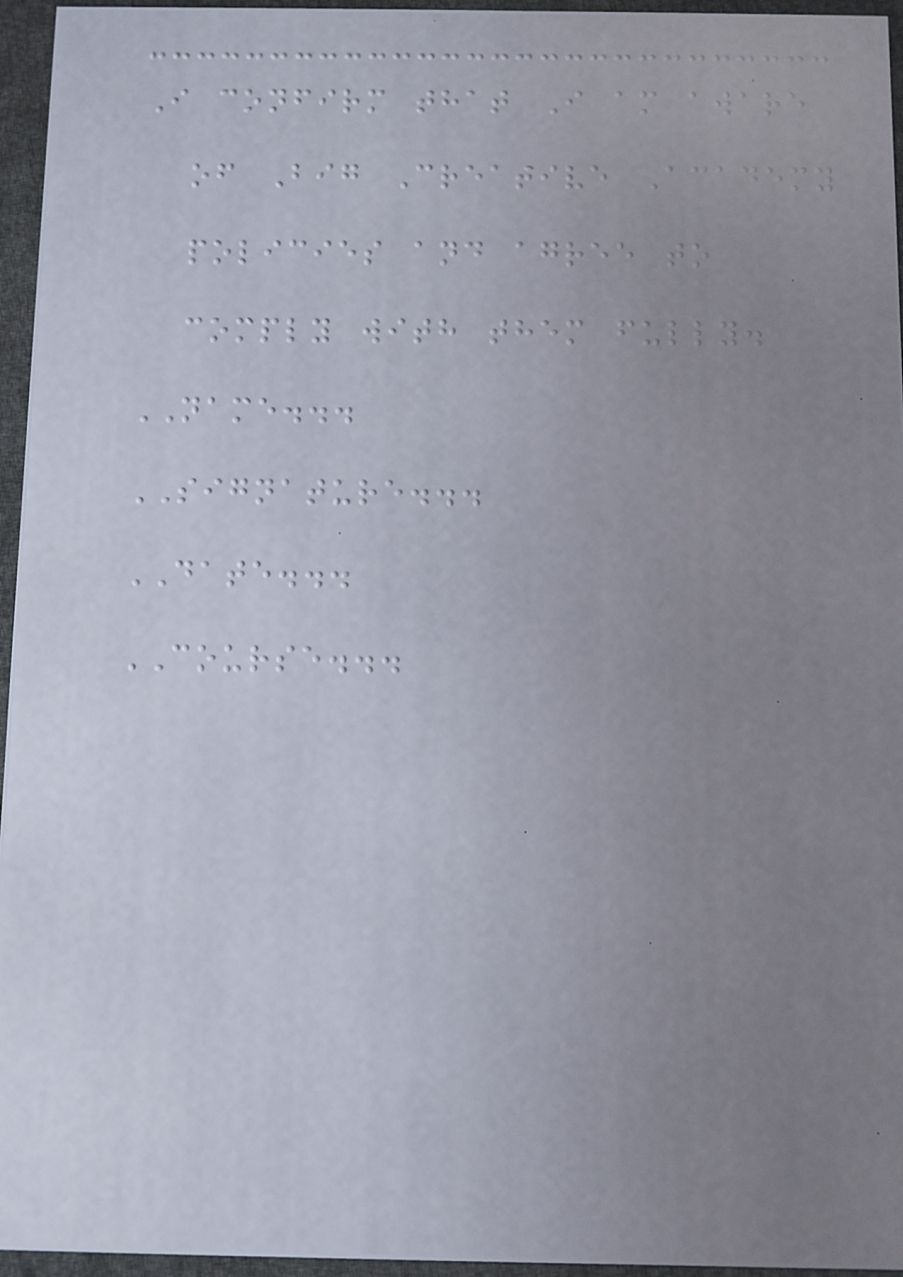I confirm that I am aware
of Big Creative Academy
policies and agree to
comply with them fully.
NAME...
SIGNATURE...
DATE...
COURSE...
